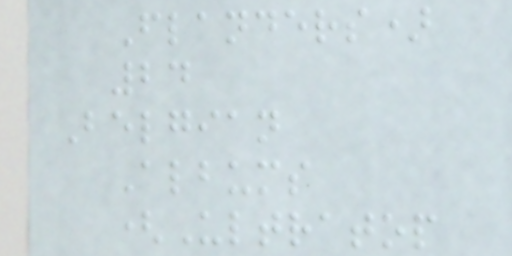Flanders)
24
Belgian
Albums
(Ultratop
